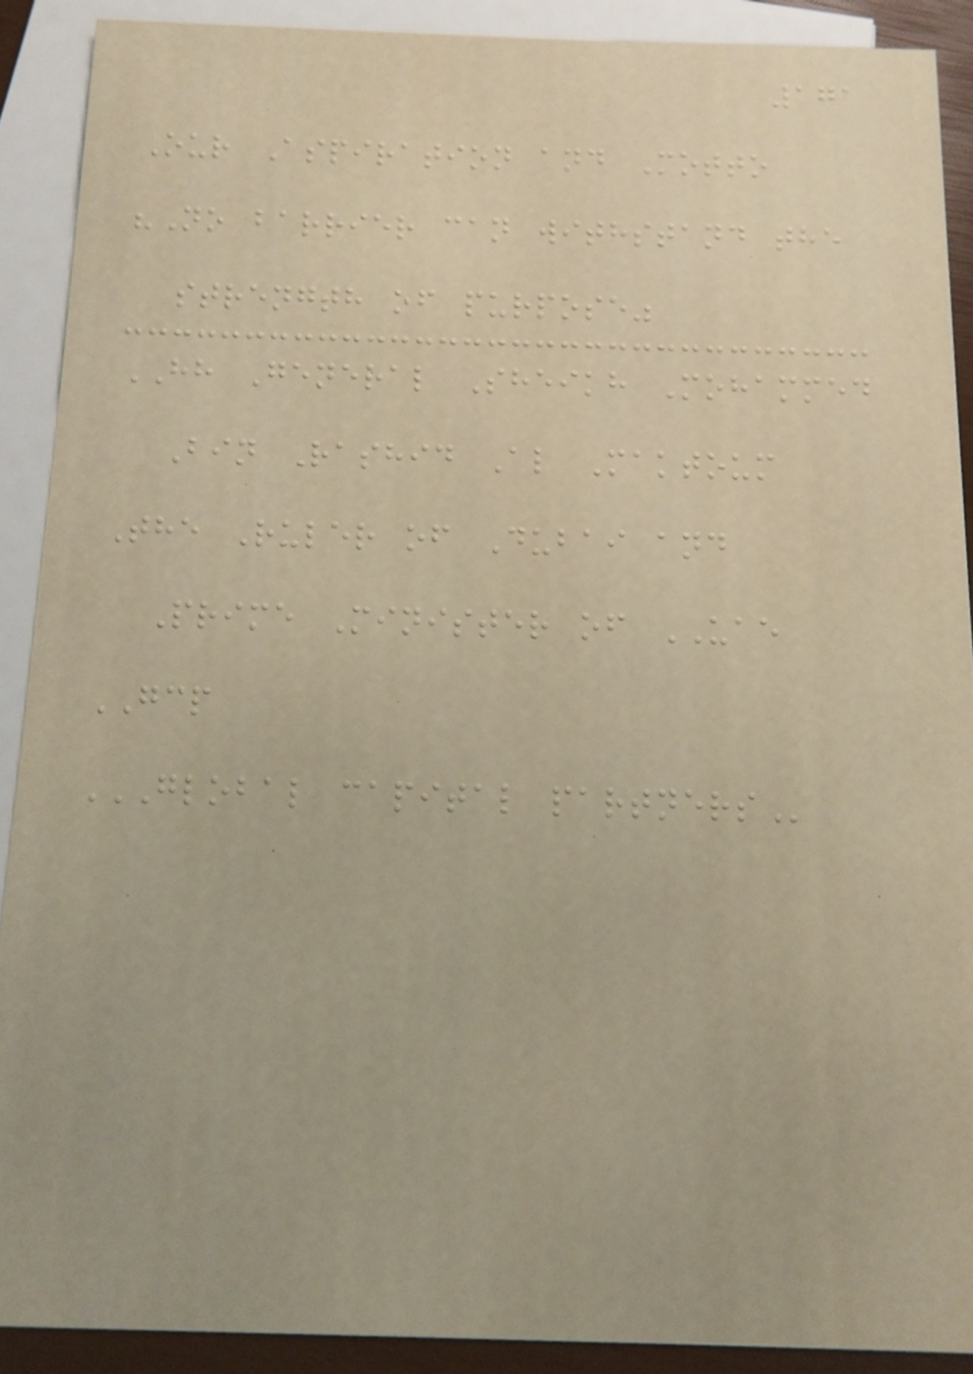171
Our Aspiration and Motto
"No barrier can withstand the
strength of purpose"
HH General Sheikh Mohammed
Bin Rashid Al Maktoum
The Ruler of Dubai and
Prime Minister of UAE
GCP
GLOBAL CAPITAL PARTNERS
